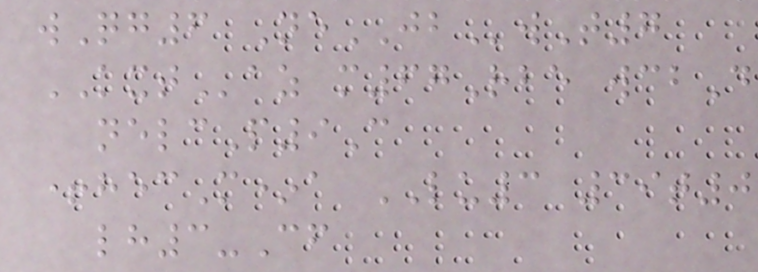wQg6 NeJBwT7
KXTaz m67Rbe wcbD
nelcP9C
+hecM*a LU3 39t0
lh3-Cf
